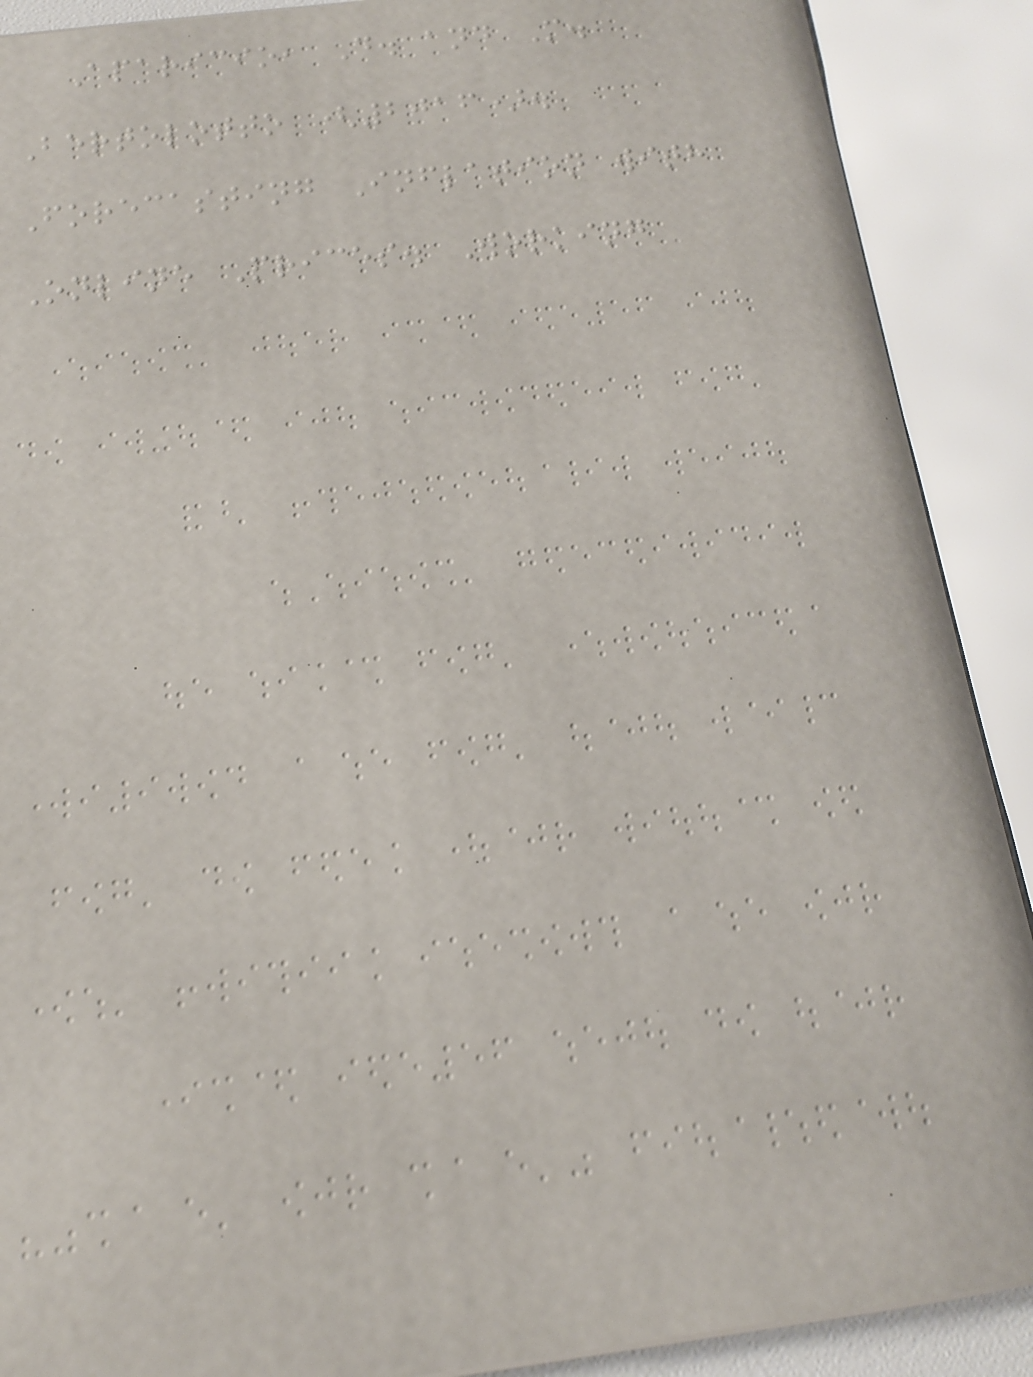Aparicio, D. and M.
Bertolotto (2016).
Forecasting Inflation with
Online Prices. Working
